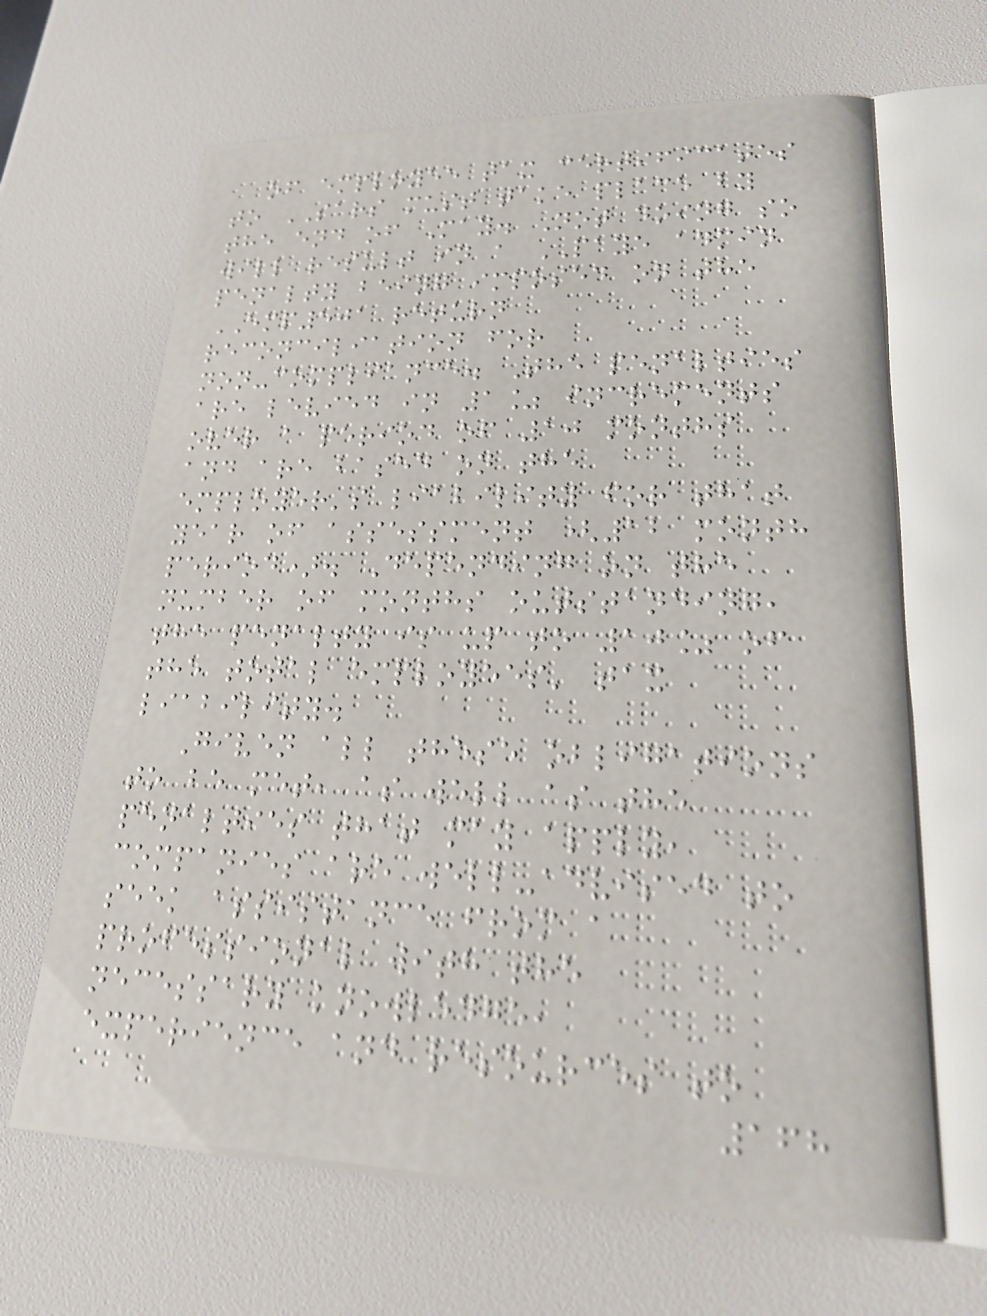of employee tax certificates
to SARS must take place by
the end of May. Not doing so
will result in a PAYE admin
penalty being imposed on the
EMP501 return
reconciliation for
non-compliance. The penalties
are levied in 1% increments
over a period of 10 months
and are based on the
employer's liability for that
year of assessment (12 month
period). Depending on the
number of months outstanding,
the penalty is up to 10% of
the total employees' tax
liability.
Given all these obligations
to be met, as well as the
penalties that may apply,
companies are well-advised to
seek assistance from a
professional with the
necessary knowledge,
experience and resources to
168
